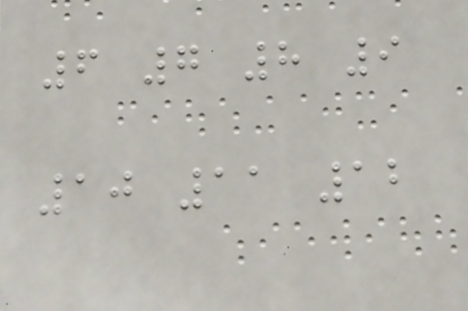6 7 8 9
10 11 12
